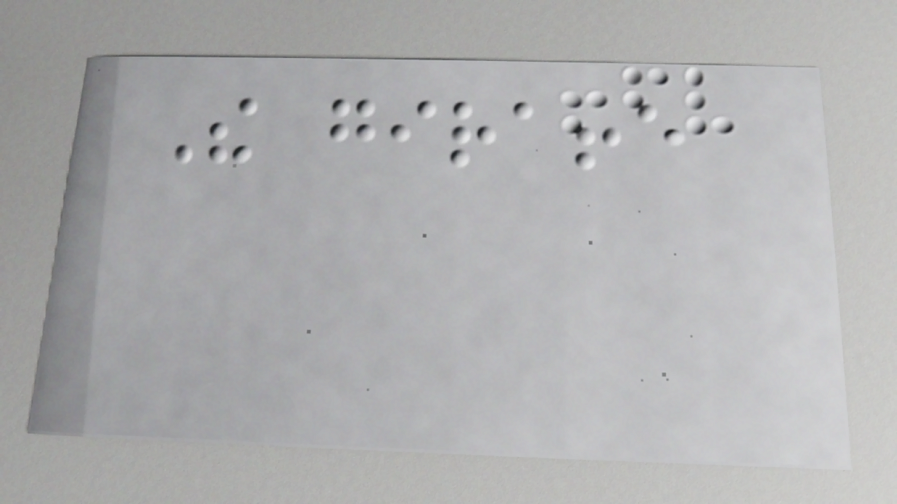The giraffe
